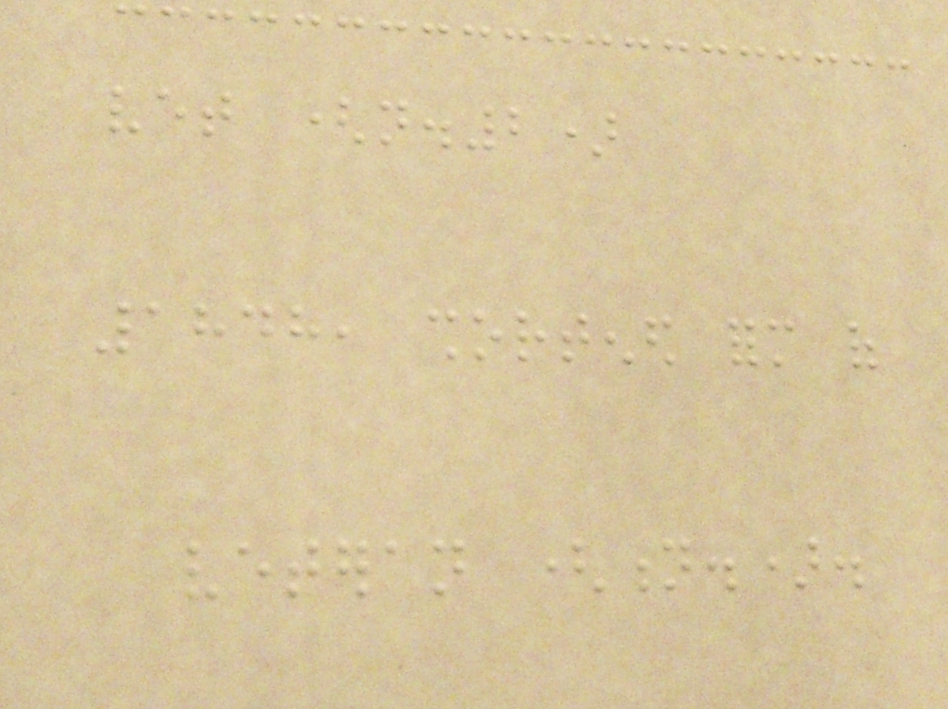vet (n.2)
1848, shortened form of
veteran (n.).
